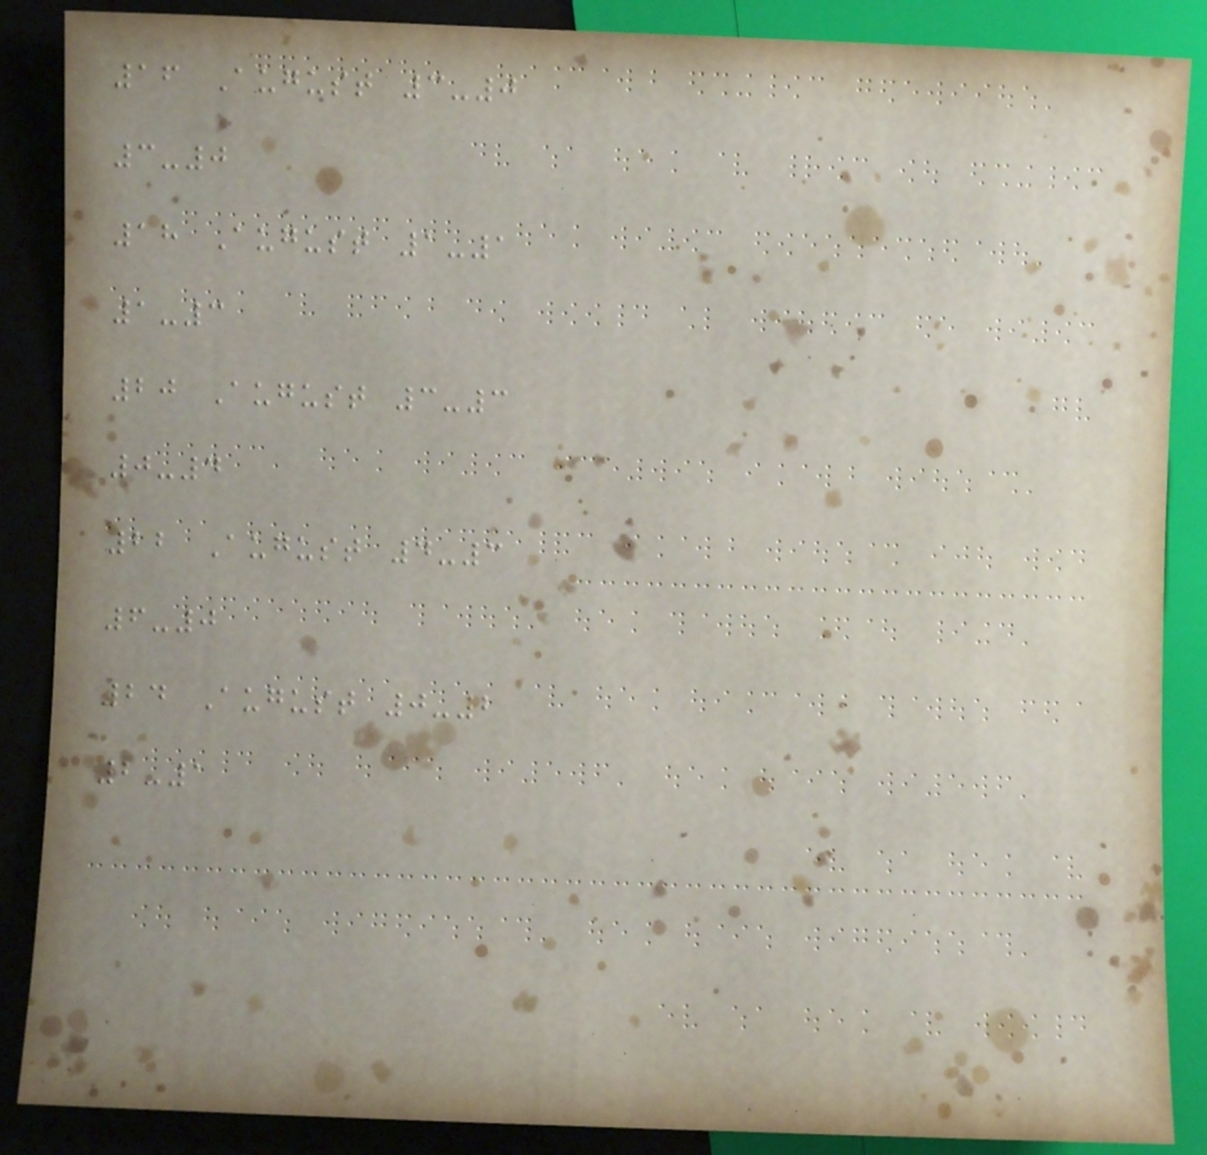16 August 3-0
3-0
18 August 1-1
1-3
20 August 3-3
0-4
22 August 4-3
6-0
24 August 0-2
2-1
